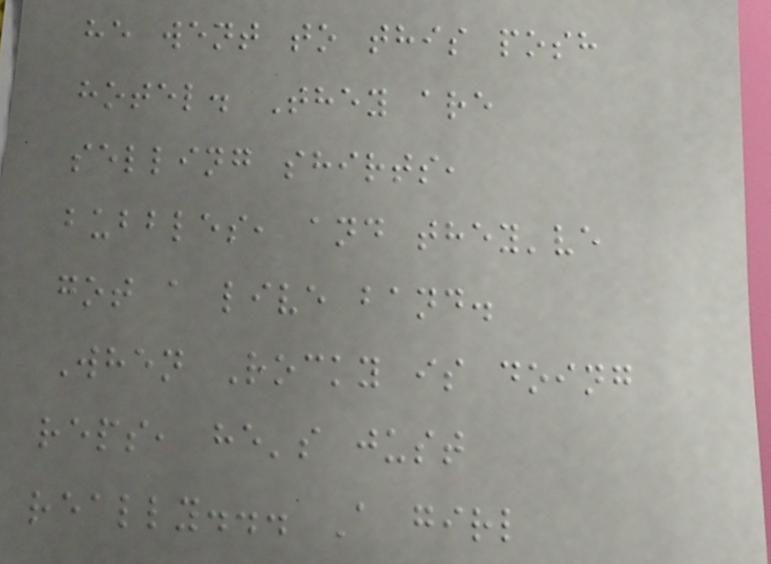he went to this posh
hotel. They are
selling shirts,
bubbles, and they've
got a live band.
When Rocky is doing
reps, he's just
really... A girl
